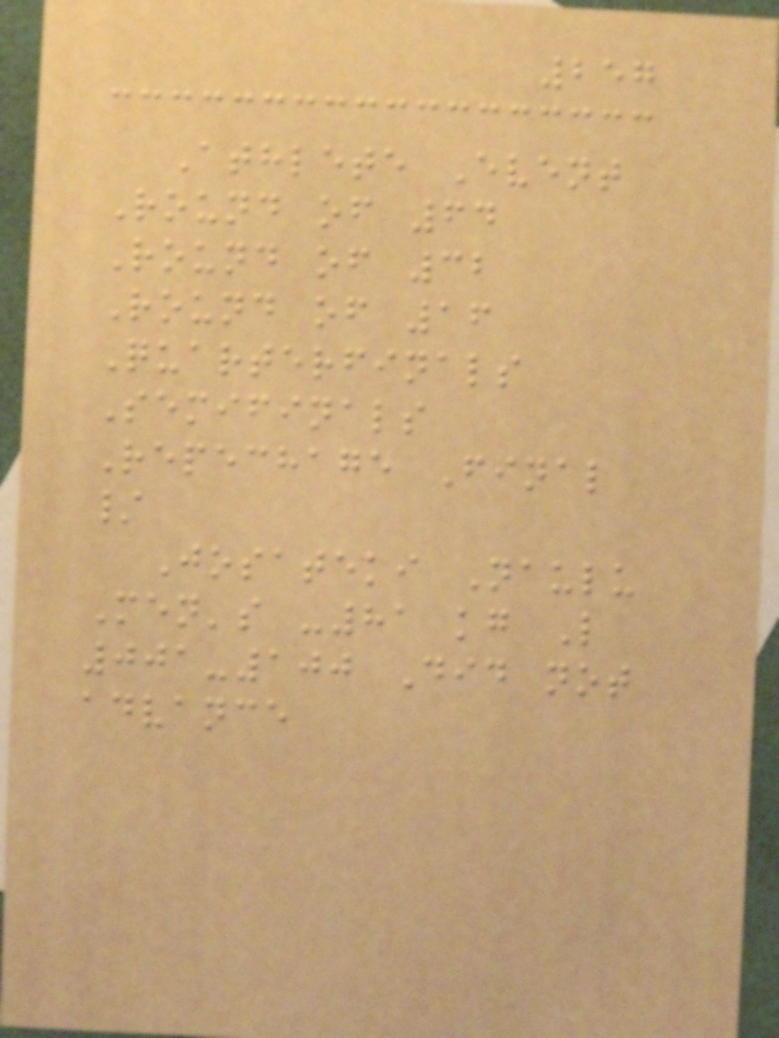257
Athlete Event
Round of 64
Round of 32
Round of 16
Quarterfinals
Semifinals
Repechage Final
/
Josateki Naulu
Men's -81 kg L
001-100 Did not
advance
